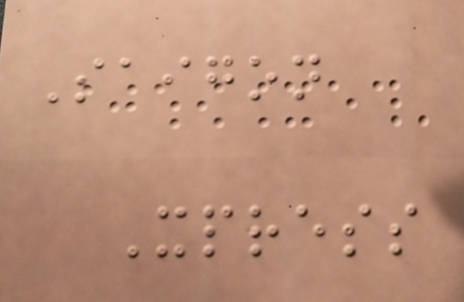Saigon
Xpress
